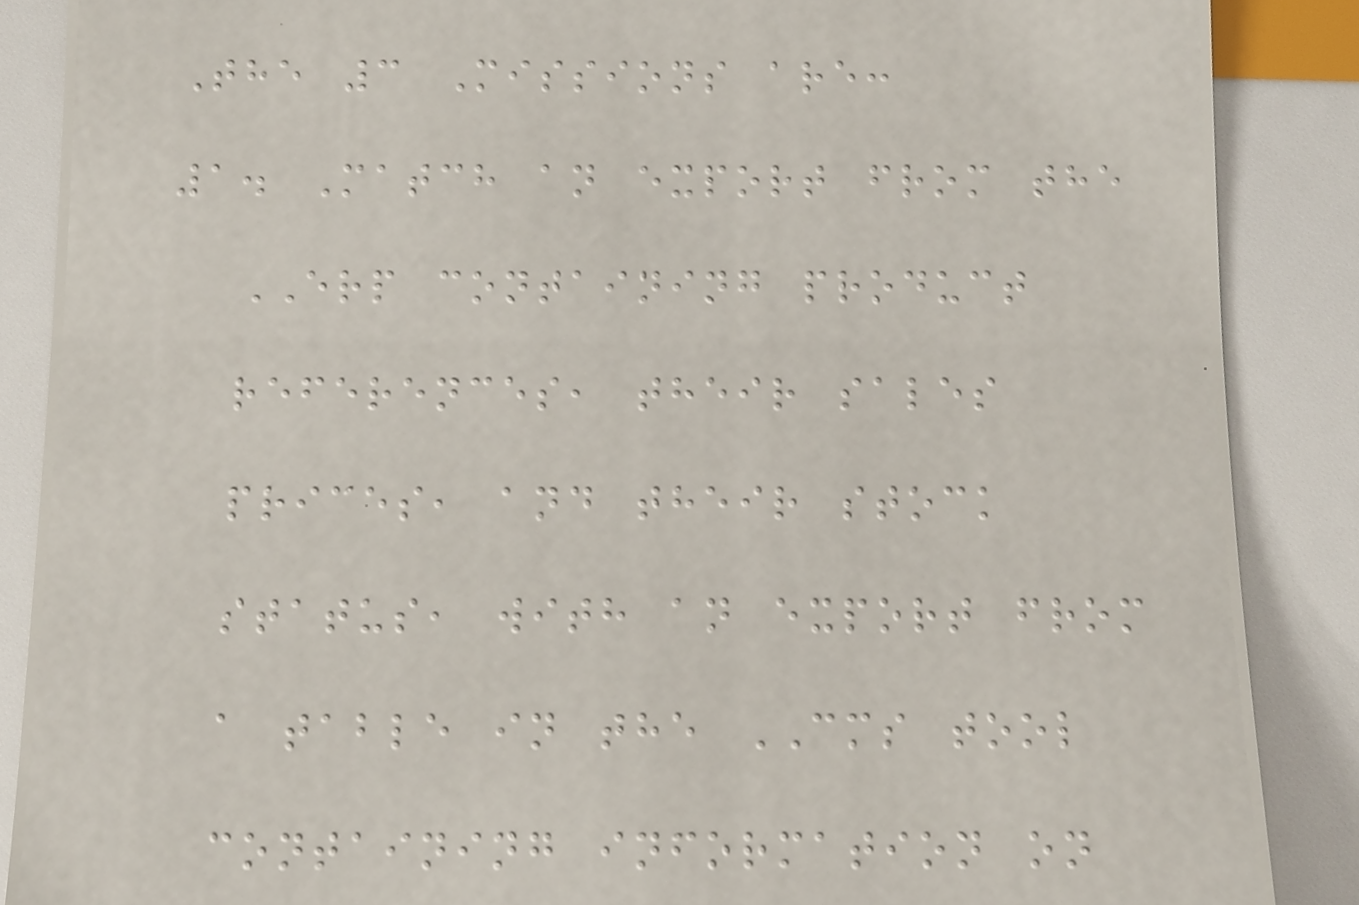The 3 Missions are:
1. Match an export from the
ERP containing product
references, their sales
prices, and their stock
status, with an export from
a table in the CMS tool
containing information on
